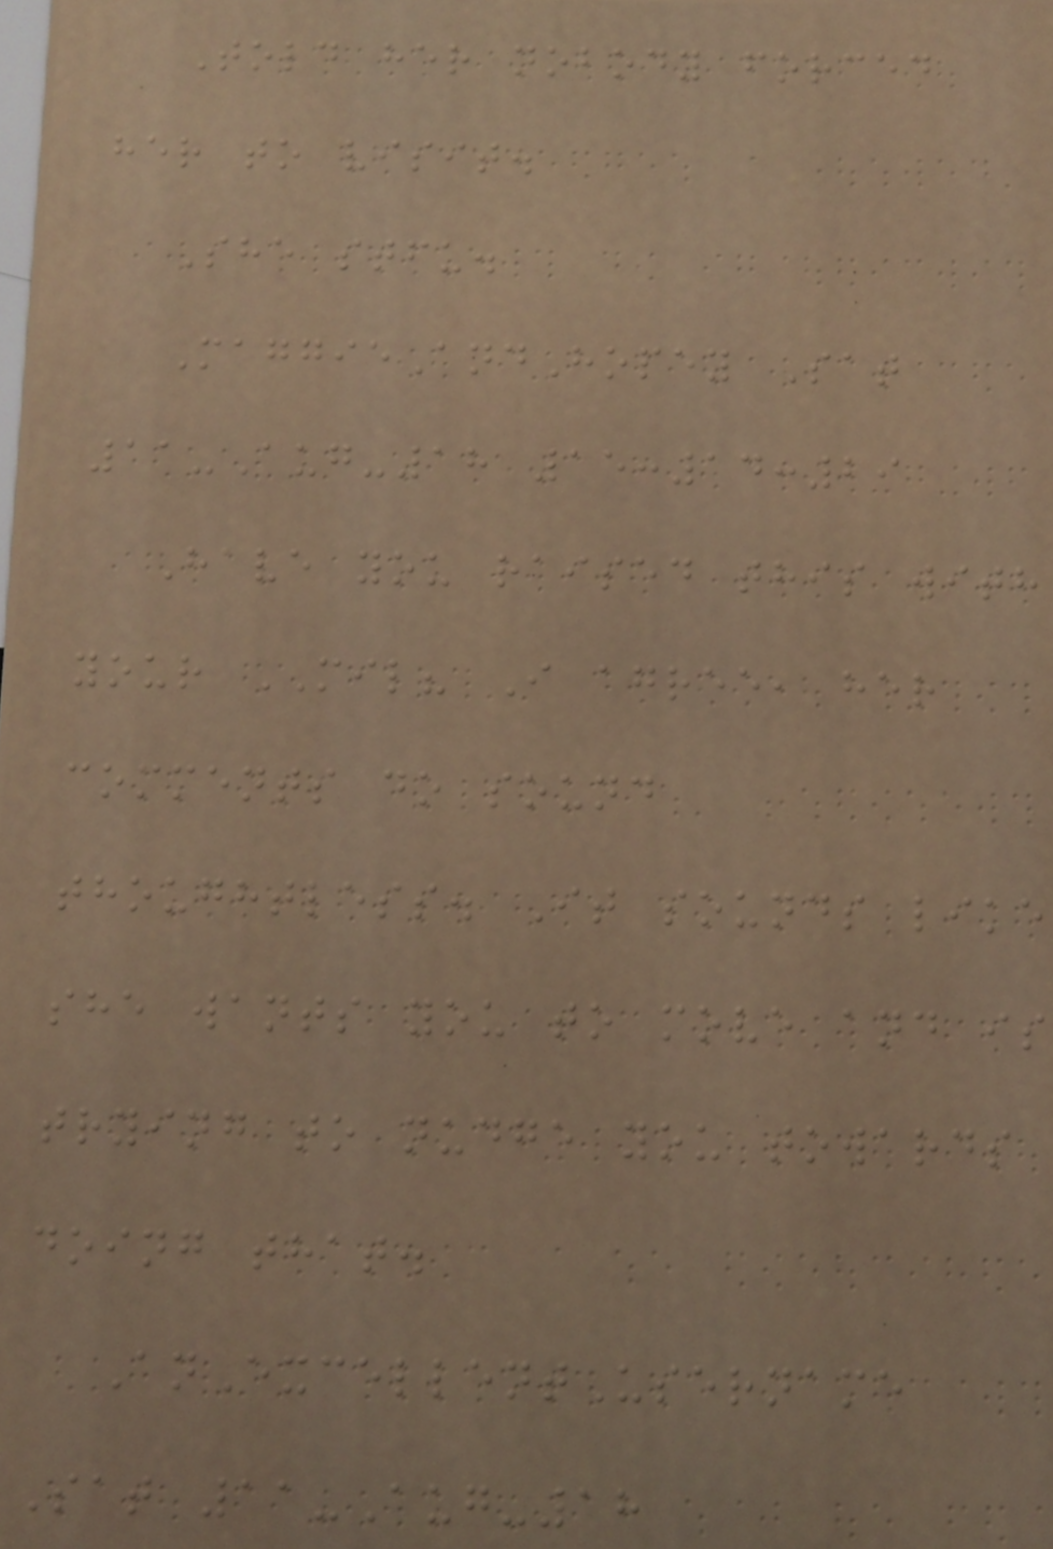Told her nobody forced
her to visit.
She stfu.
MaggieAndHopey Sat
11-Aug-18 15:14:29
Have you raised this with
your MIL? I agree, her
comments do sound
thoughtless. It sounds like
she wants you to move and is
trying to nudge you towards
doing that.
AnExcellentUsername
Sat 11-Aug-18
